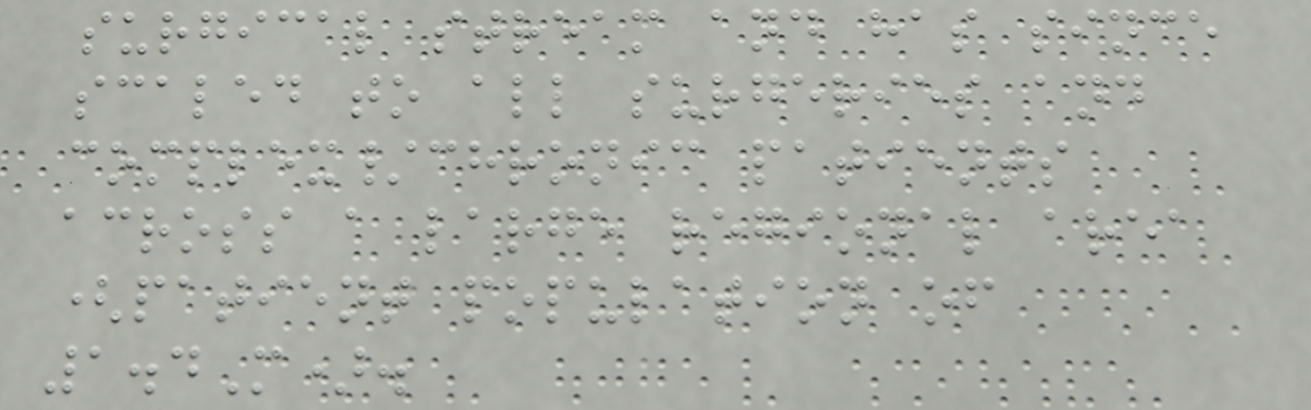surgical stream and has since
scaled to all surgeries and
complex/chronic patients
across a large regional area
(patient population of
1.4M).
